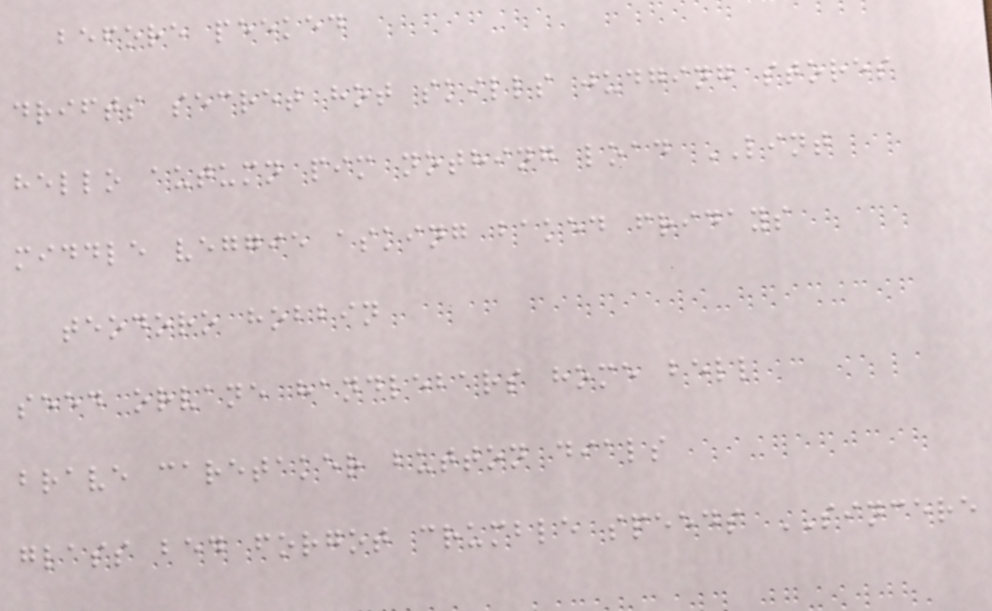before peeked
drifts secret hot skills judging stores
hello autumn pim nothing load LINT
middle veggie asking baked fridays
teodoro hobbin
seed orvane handlebars home bell
brave caretaker button dials
glass bed forgot crumble speeds SINCERE
